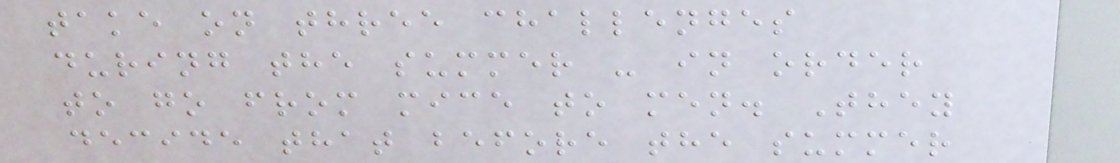take on three challenges
during the summer - in order
to go from mice to men. They
decide that before the summer
